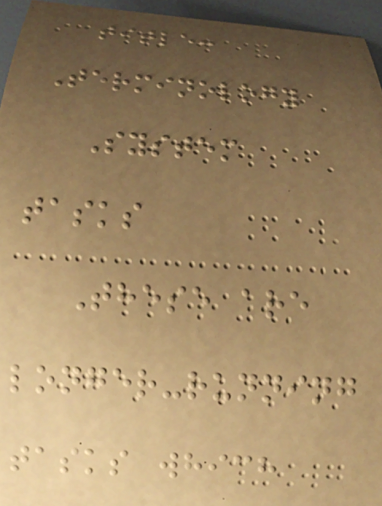title:
Terminology
System
tasks
These are
longer-running
tasks which
